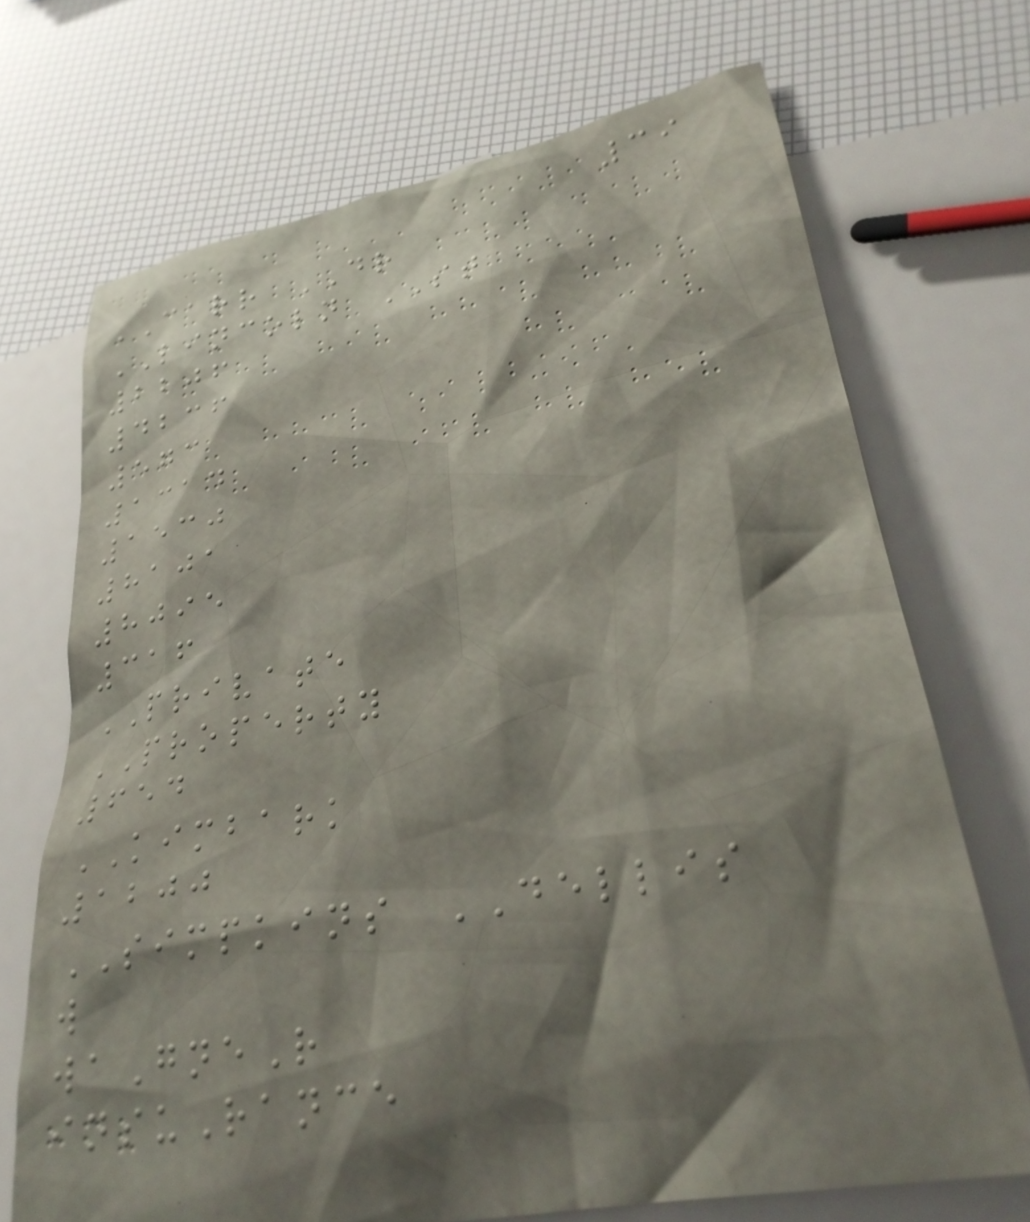39
CARR DR
LINCOLN ST
2206
4236
573
1314
1530
8101
8095
316
PRIVATE
PROPERTY
654
KIMBARK
1200
SIMPKINS DELLIS
w
waGneR
insuRance
